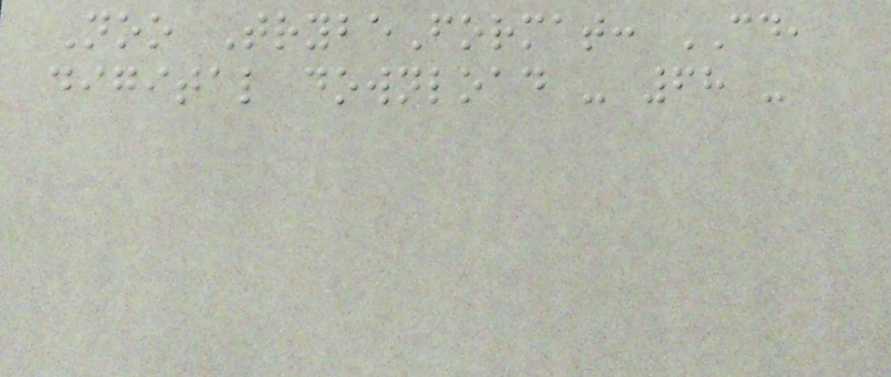Noo TrybeFormat: CD,
digital download - 68 -
